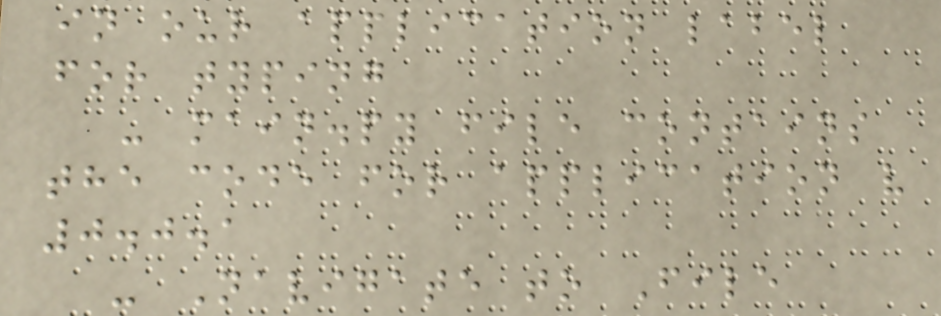in our application label
for typing
- main.py file contains
the code for application v
0.0.1
- Navigate to File
